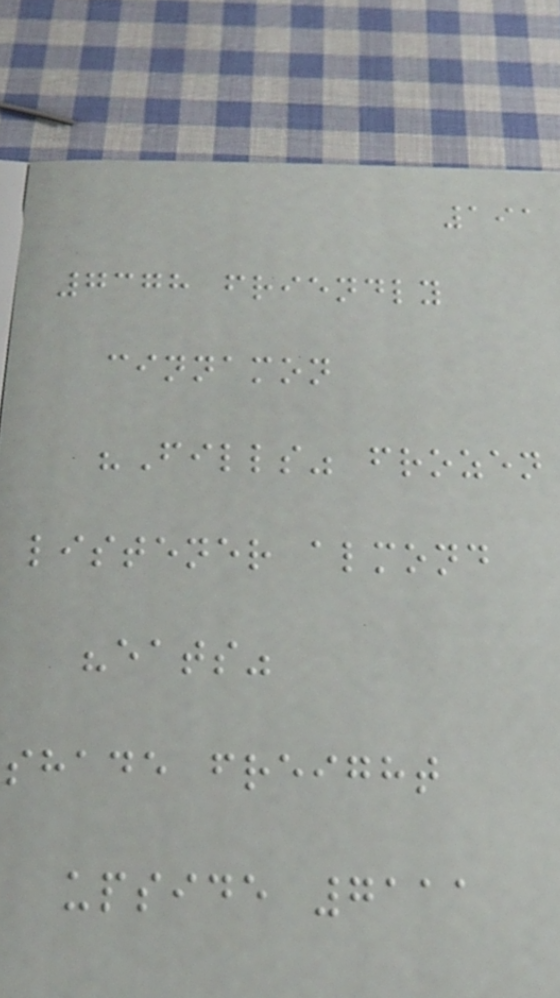191
7378 friendly
cinnamon
"Fills" frozen
listener almond
"eats"
shade freight
upside 7111
